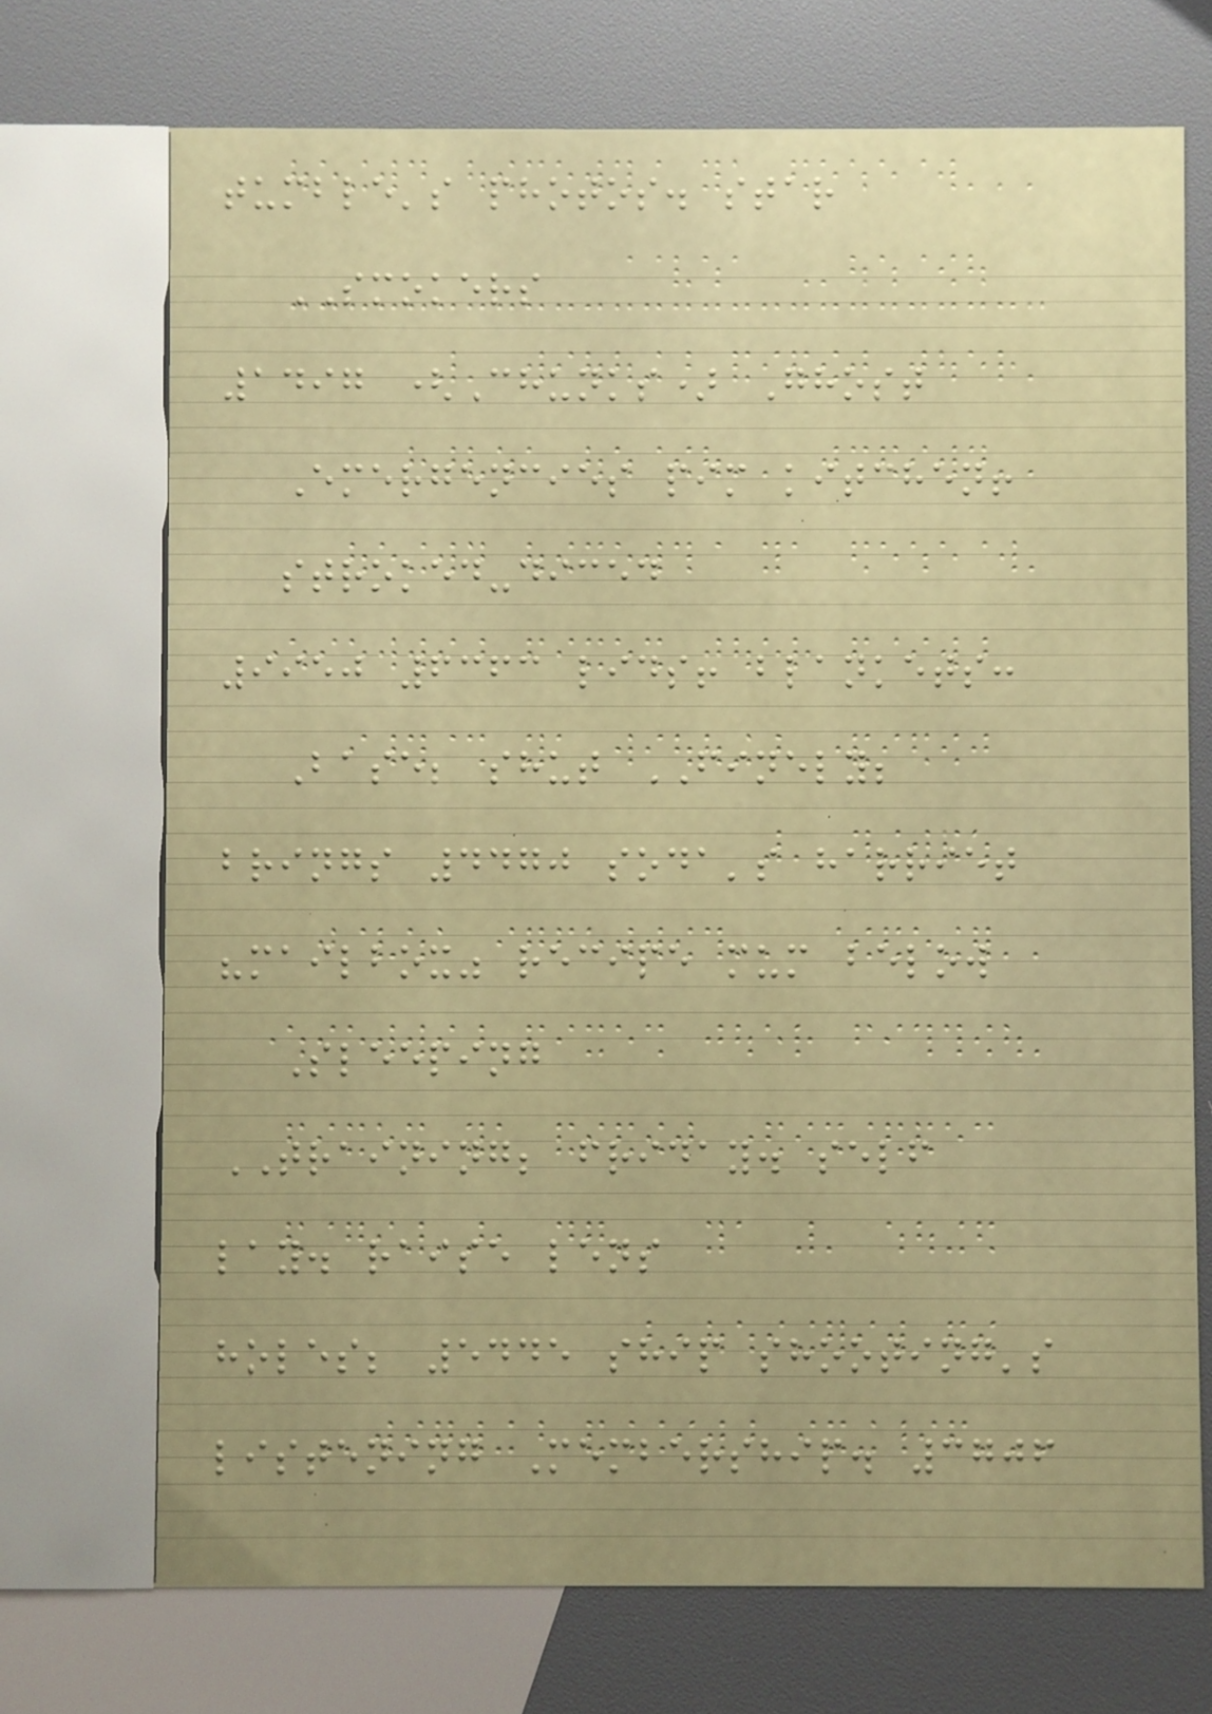tumble's photos. star
SMOKERS
1497 (Chunks) Ghost
Emergencies pim kitchen!
stroked-diced
9950 6363 lids! blankets:
Base; shut FINELY;
brings 4470 soda's harriet
"mailbox" recipe mum below
Sleeping
TRAINING; friday. self
lay. raise lens
holes; 5445 ship shooting's
listening Membership. 3706
